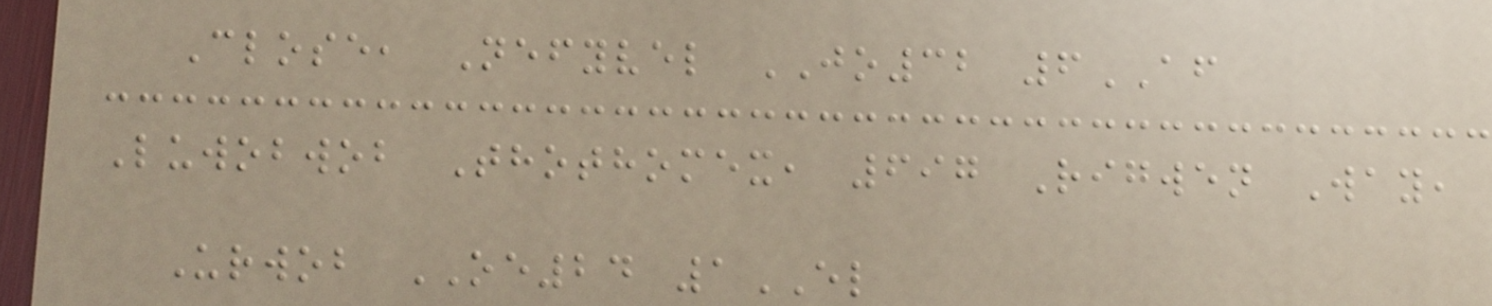Close, Nefyvel JO32 6AF
Luwobwob Thothomex, 697 Rigwen Way,
Urwob OE24 1EL
